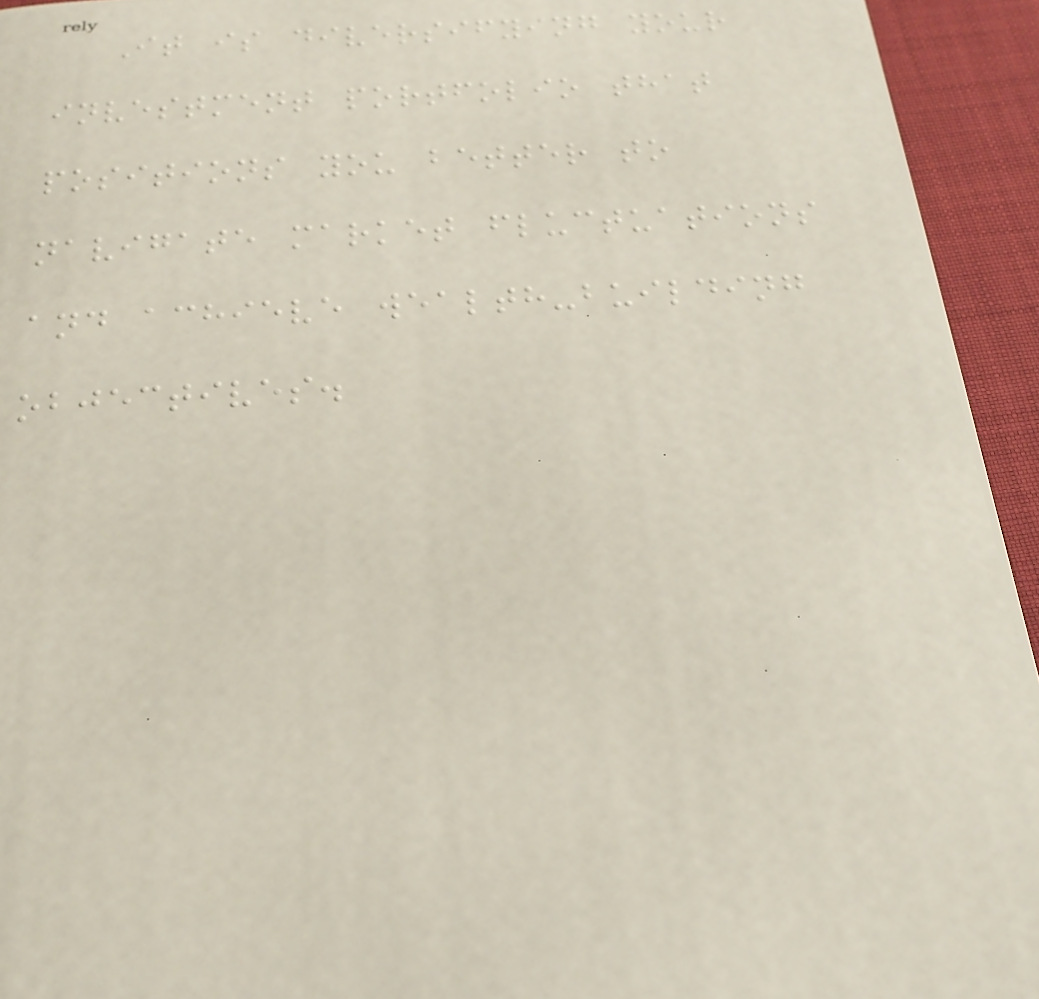It is diversifying your
investment portfolio that
positions you better to
navigate market fluctuations
and achieve wealth-building
objectives.
